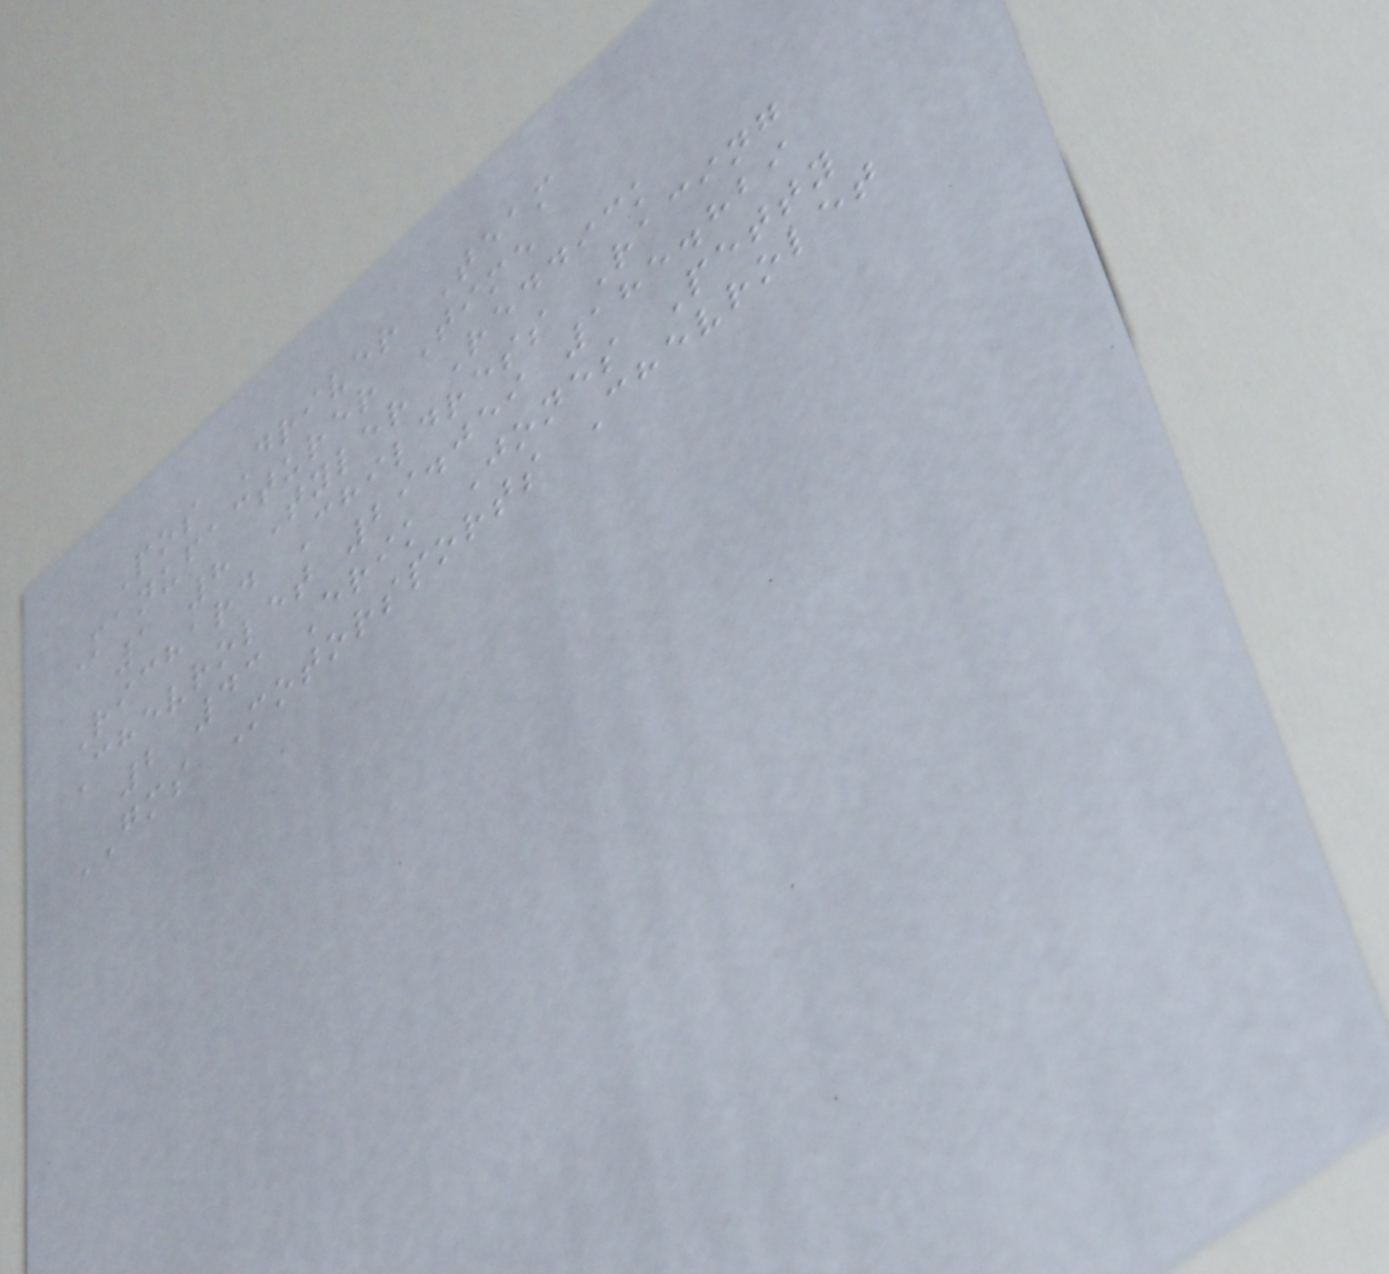Pos Driver Team
Manufacturer Time
1 8 Tyler Reddick
Richard Childress Racing
Chevrolet 29.059 185.829
2 43 Erik Jones Petty
GMS Motorsports Chevrolet
